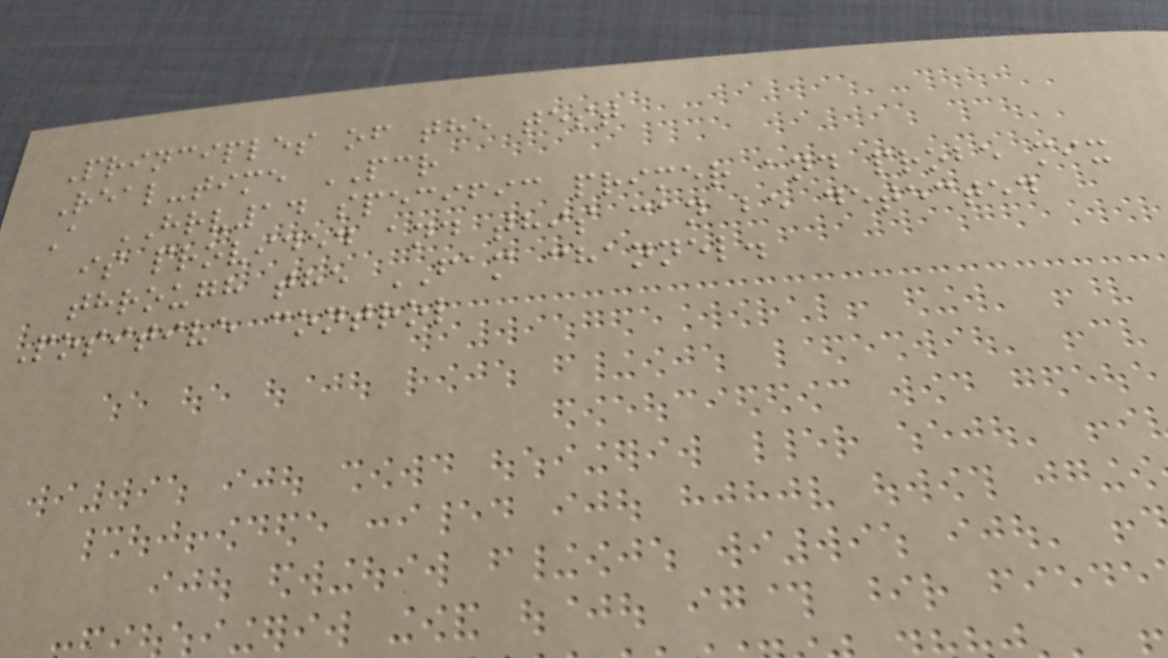Principles of the test
Real-time PCR
A HRV14 specific primer and probe mix
is provided and this can be detected
through the FAM channel.
Positive control
